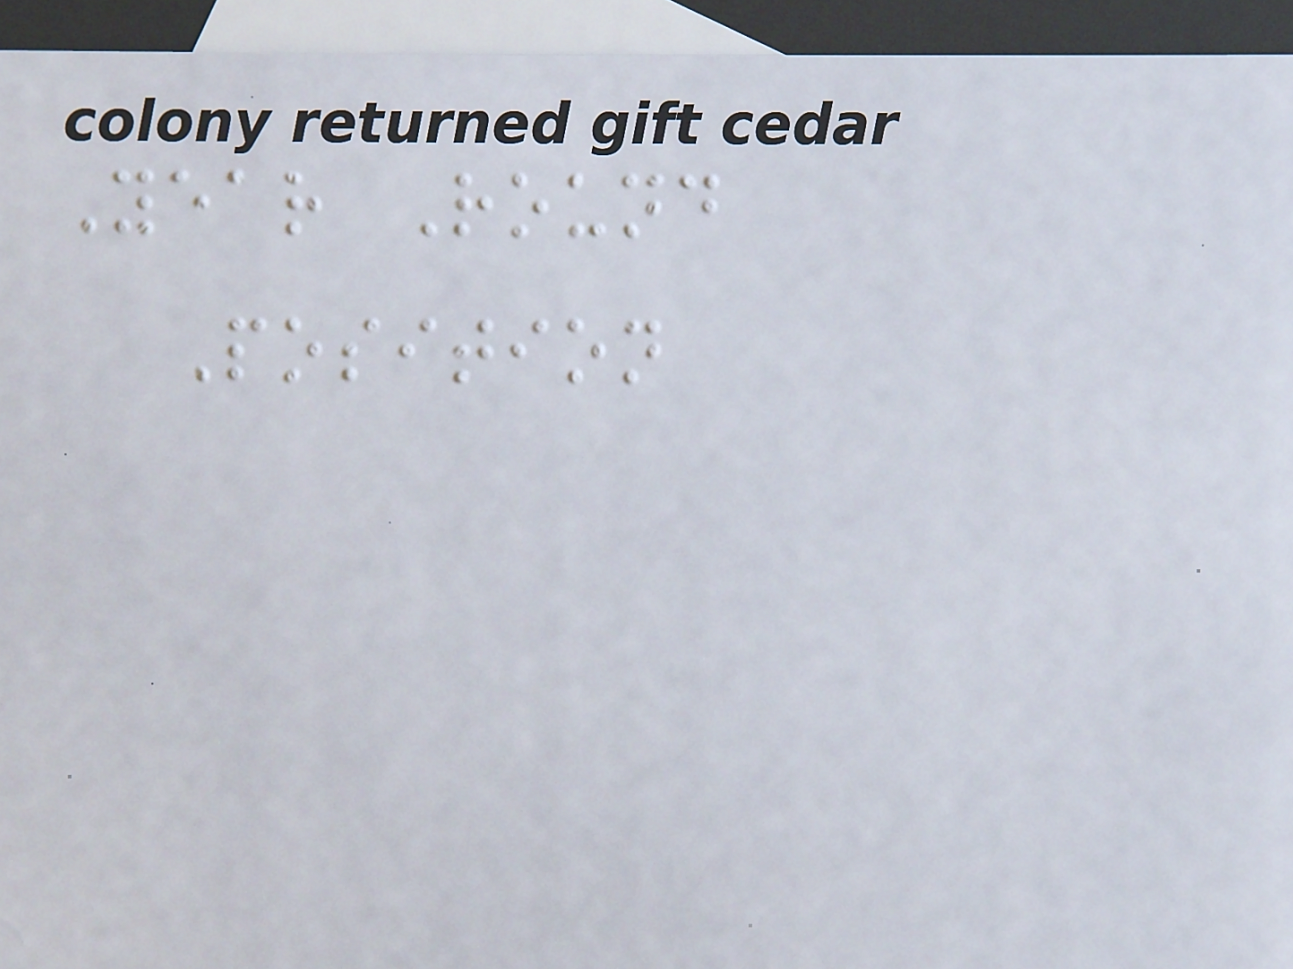Year Round
Position
